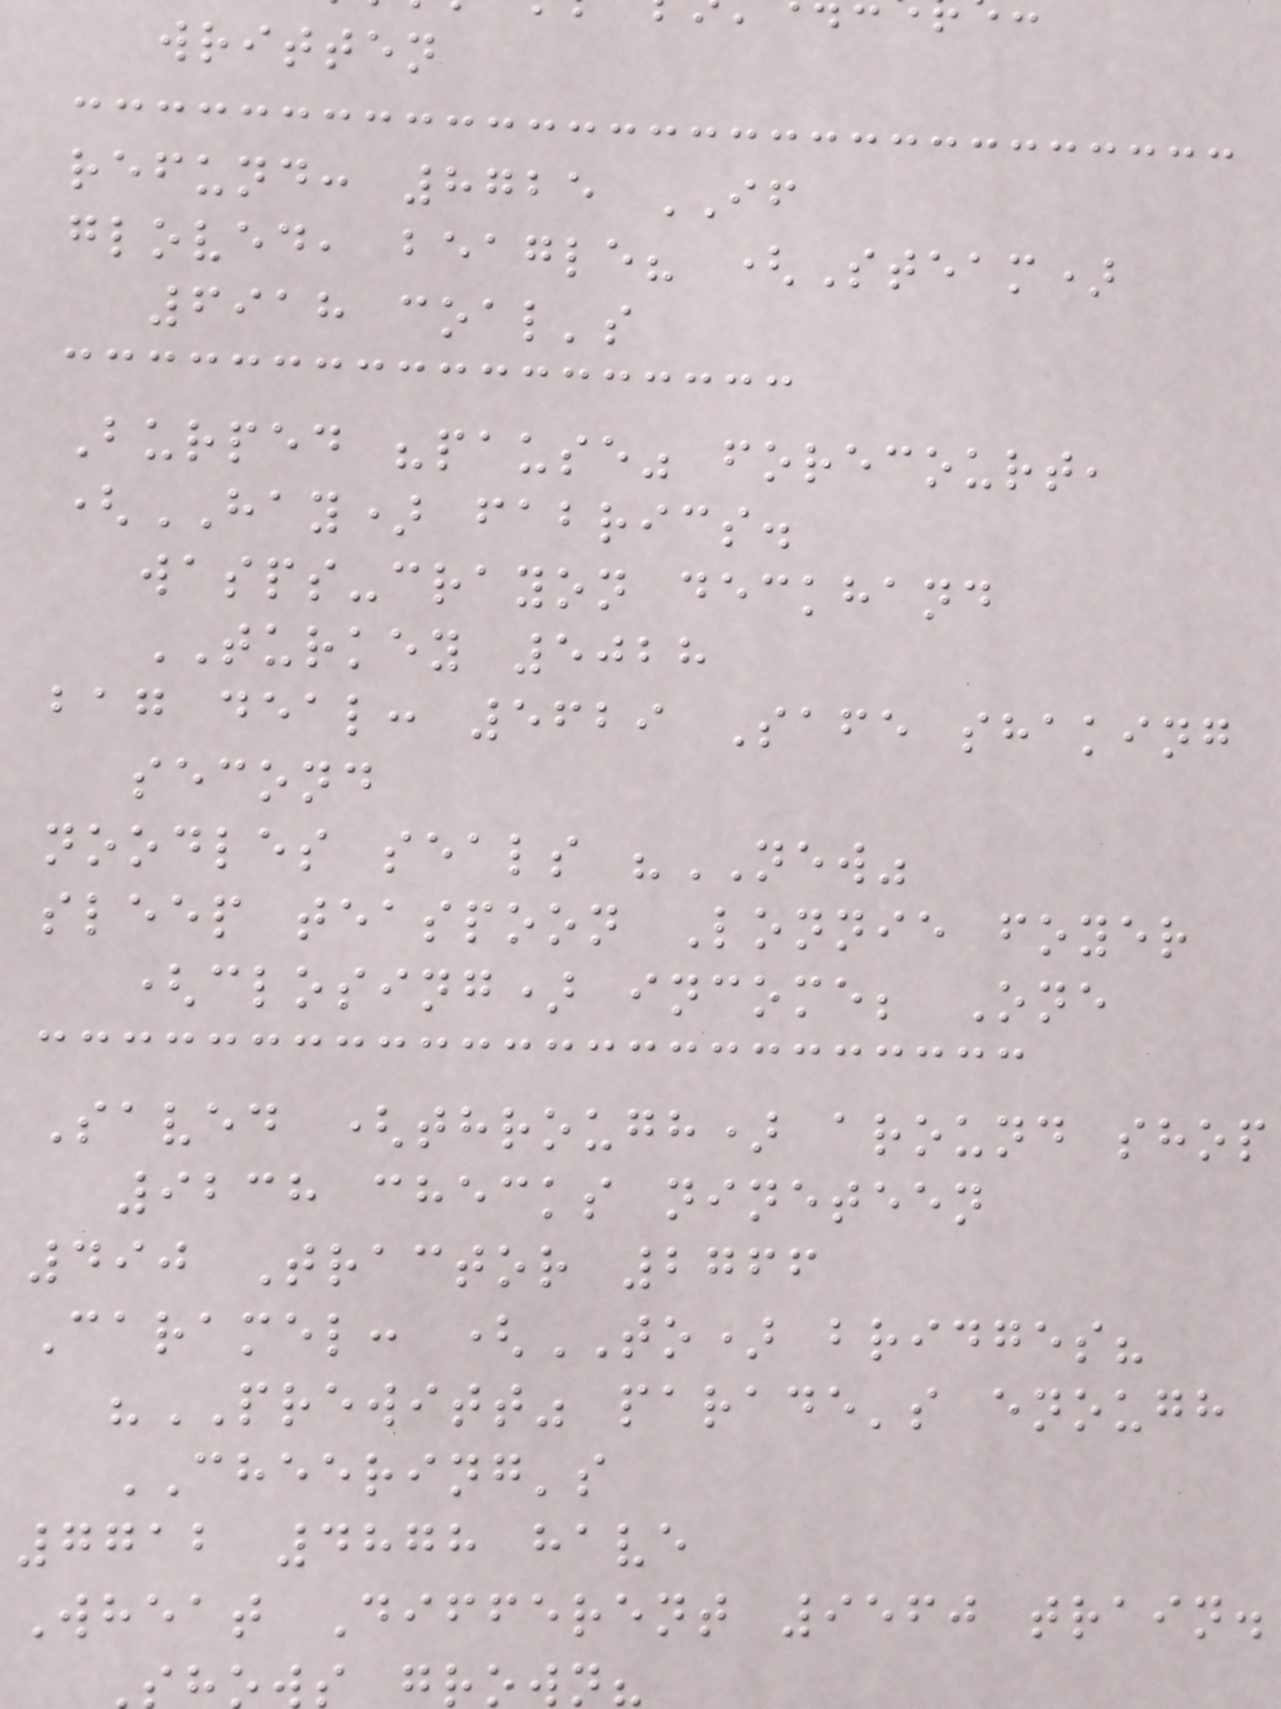written
refund: 8725 IF
gloved, beagle? (Steam)
6918 coal's
Burped "pause" forecourt,
(HAY) fabrics.
wasps-crayon deckhand
TURKEY 5028
bag deal: 5629 Safe shaking
second
noodles seals "NEW"
sleep teaspoon Lonnie foyer
(closing) income; One
Saved (through) around shop
9238 checks nineteen
490 Tractor 2766
Caramel: (TO) bridges?
"PREWITT" parade's enough
CHEERING's
7712 4878 have
Wheat Different 9560 train.
rown?
